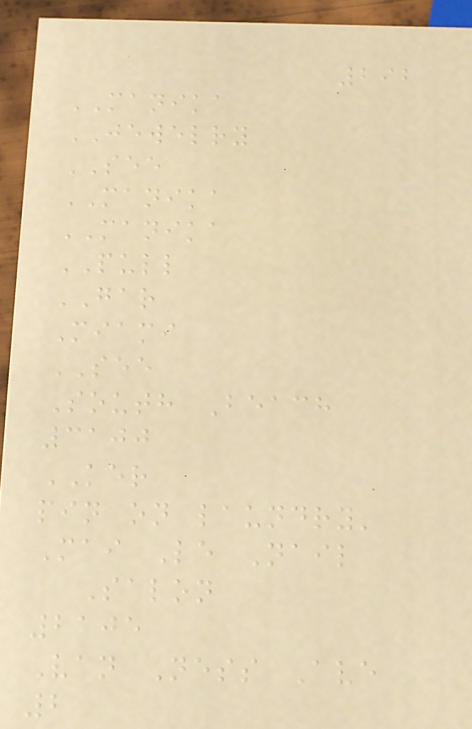292
MANIKA
JEWELRY
SEE
MANIKA
MANIKA
PULL
GAR
Miami
SEE
South Beach
3100
KER
pin on laundry'
Mai Le Nail
Salon
2105
Van Ness Ave
2
